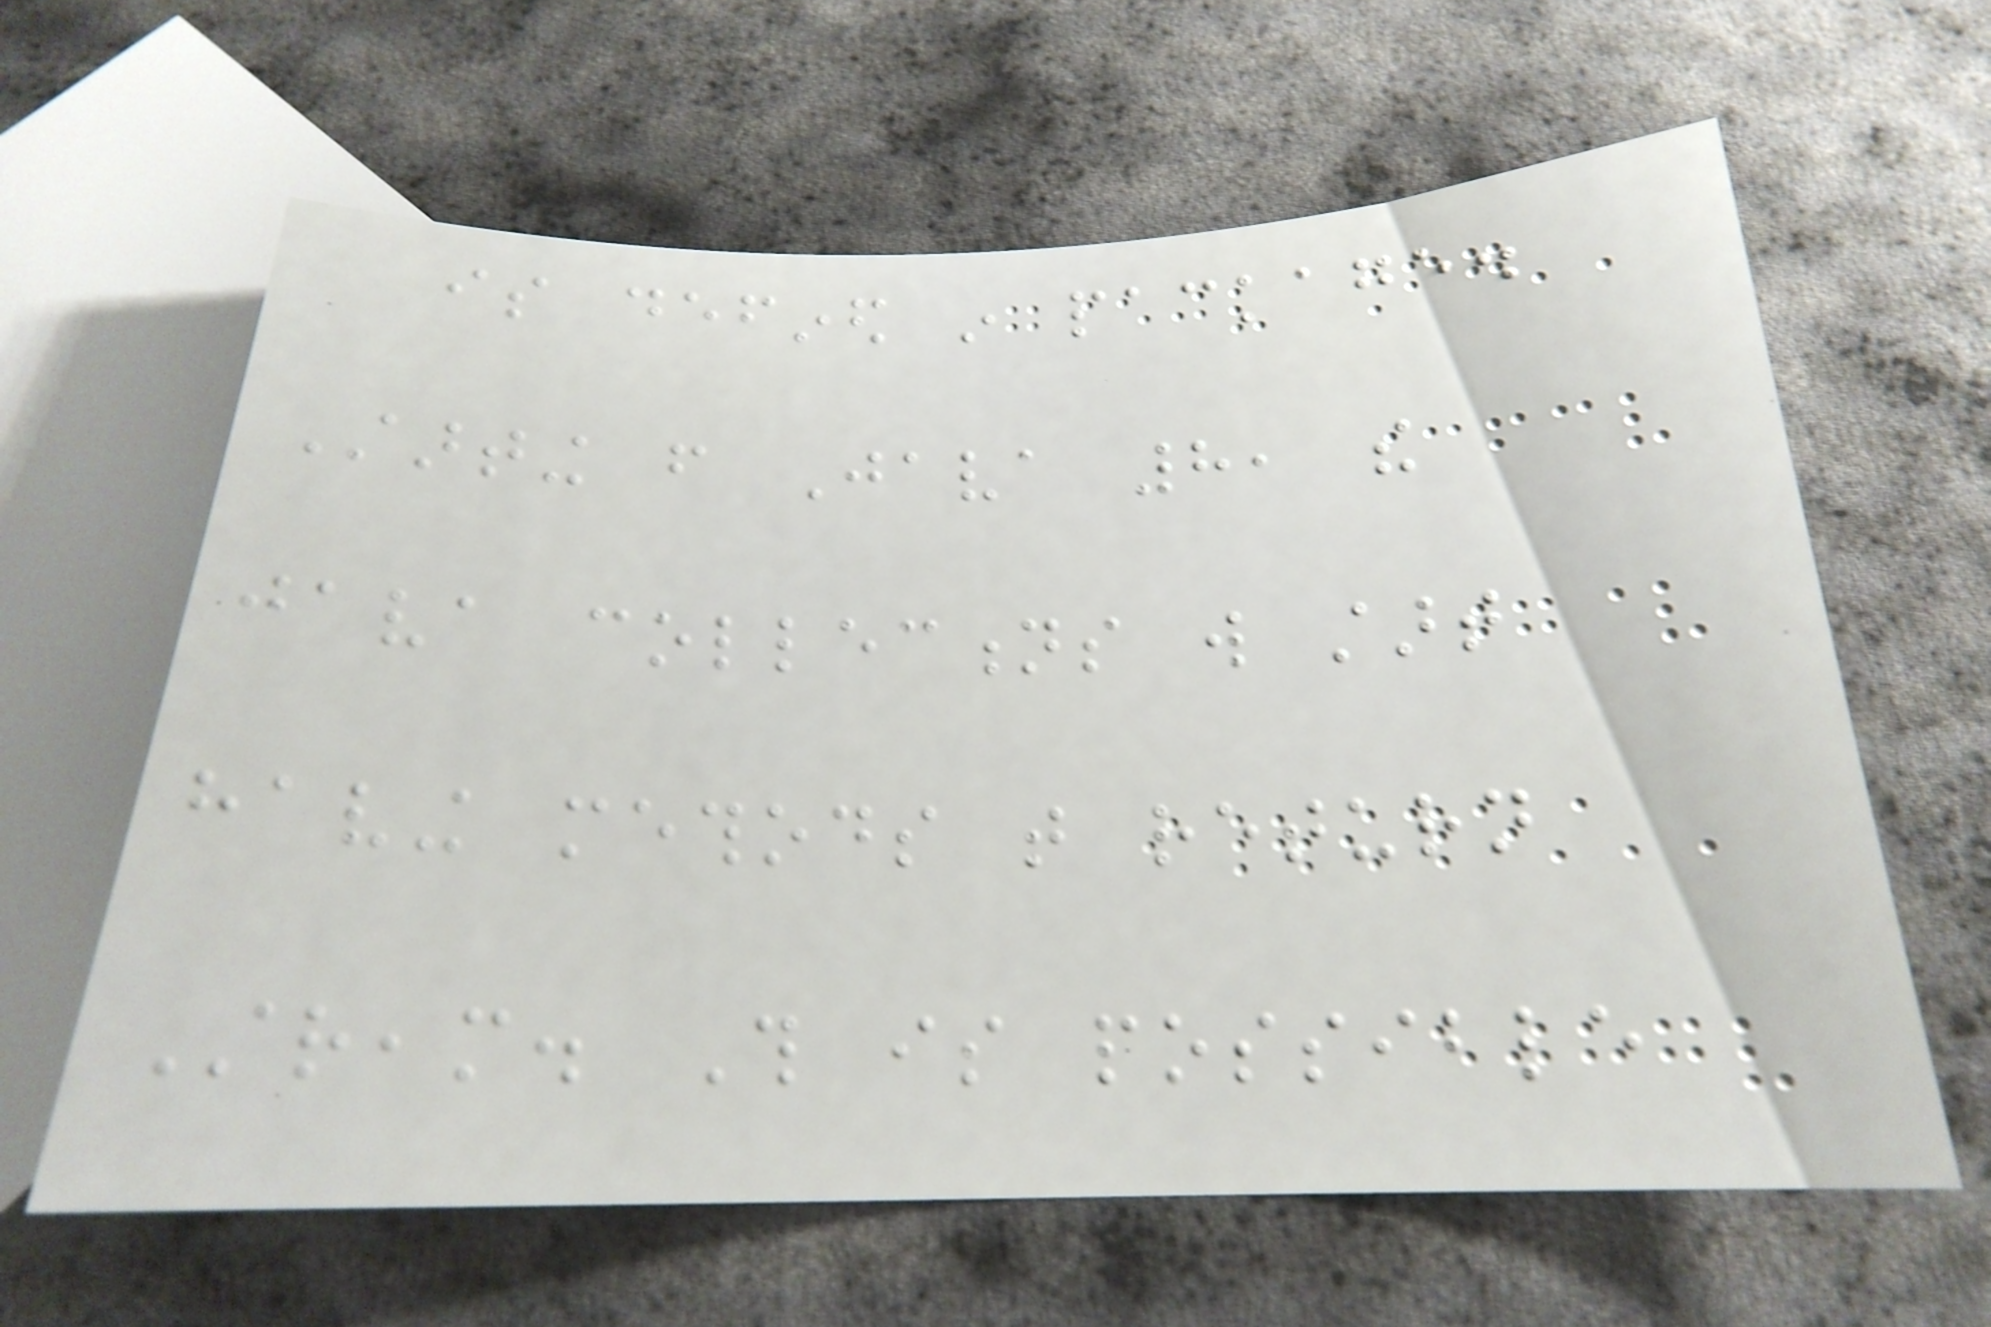is defined in package.
Starting from Java 8, the
java collections will start
having methods that return
Stream. This is possible
